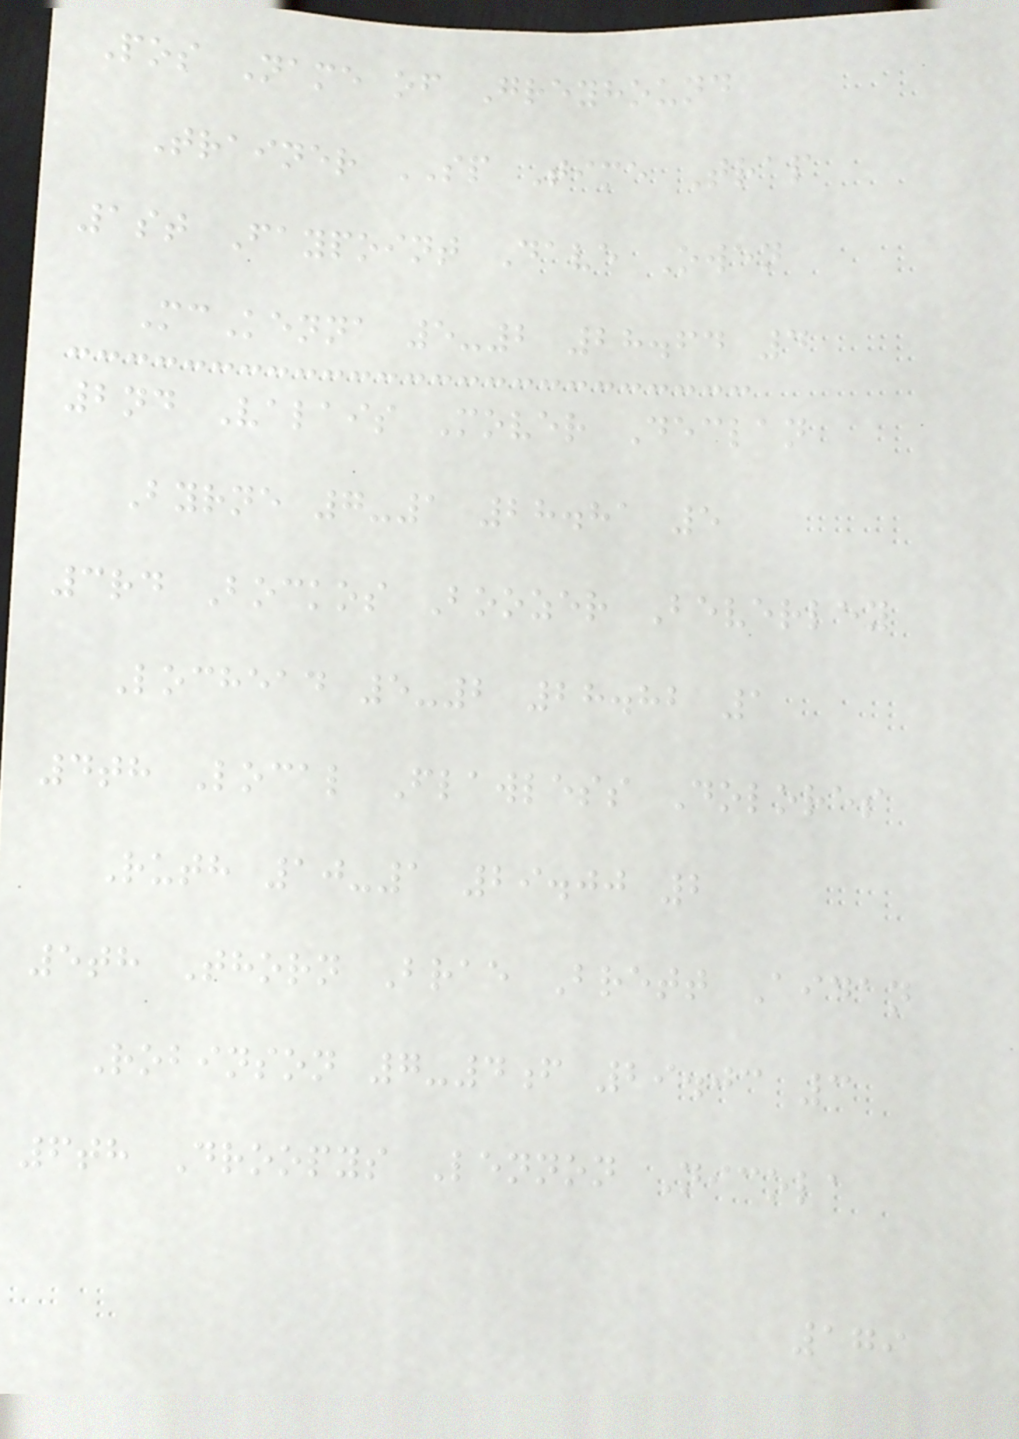Pos Name of Greyhound
Trainer SP Time Trap
1st Faypoint Dave Owen
McKenna 5-2 28.64 4
2nd Valais Mover Declan
Byrne 7-1 28.81 5
3rd Bockos Boozer Beverley
Lochead 5-2 28.82 1
4th Local Flawless Dolores
Ruth 10-1 29.00 2
5th Thorn Brae Brett Aidan
Robinson 7-4f 29.03 3
6th Droopys Lennon Nicola
179
